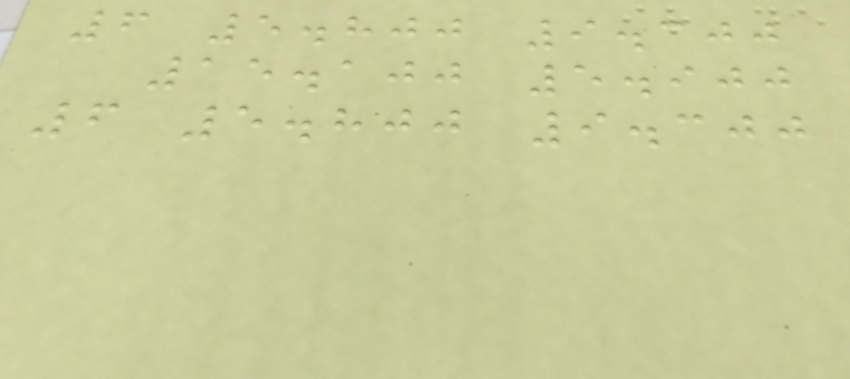6 5.800 9.300
15.100 5.900
6 5.800 9.300
